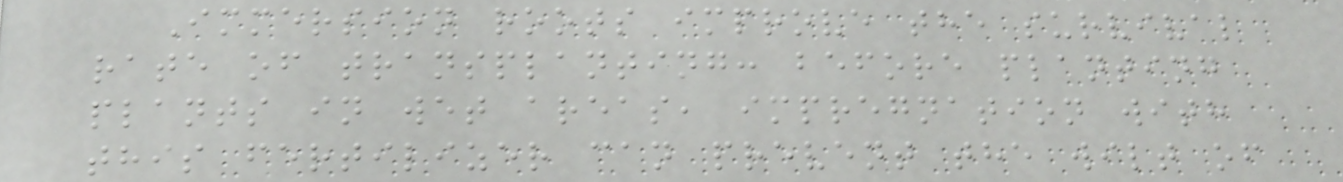Immersion roots improve the survival
rate of transplanting: before planting
plants in wet areas, impregnation with
this fertilizer can prevent the wilt of
